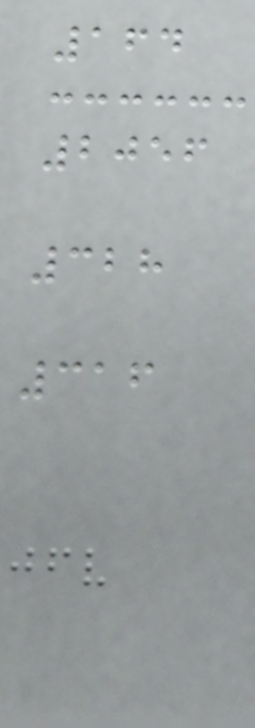164
2056
328
316
